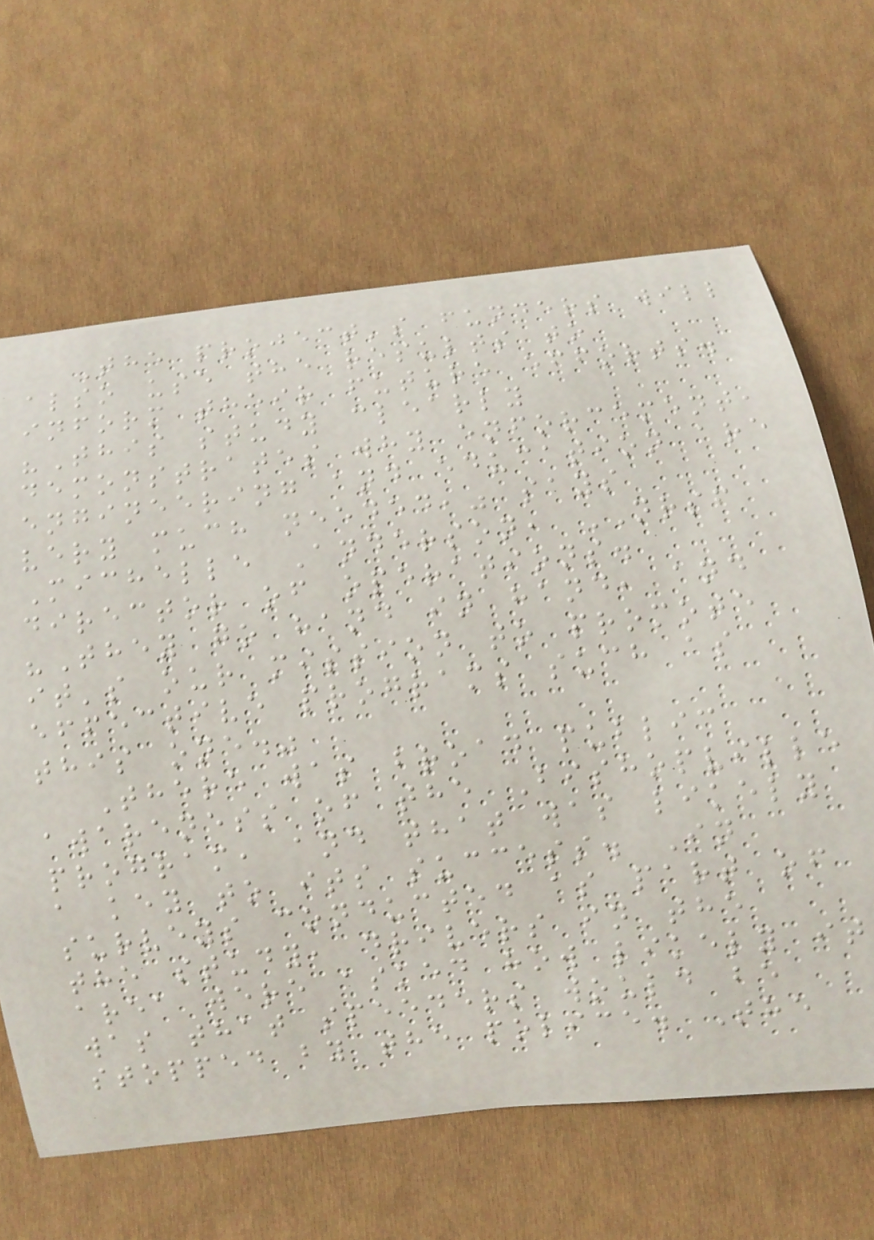The project's funders will
also use the results to
inform their future efforts.
"This study clearly
demonstrates why enforcement,
engineering and education are
very much needed," says
Michelle Anderson, NRSF
director of operations.
"They go hand in hand, and
it's our mission to promote
effective programs such as
this one."
There was broad public
awareness of the Bishopville
program, and that was likely
a key to its success. In
surveys conducted as part of
the study, drivers in the
area were asked how likely it
was that speeders would be
stopped by the police. The
